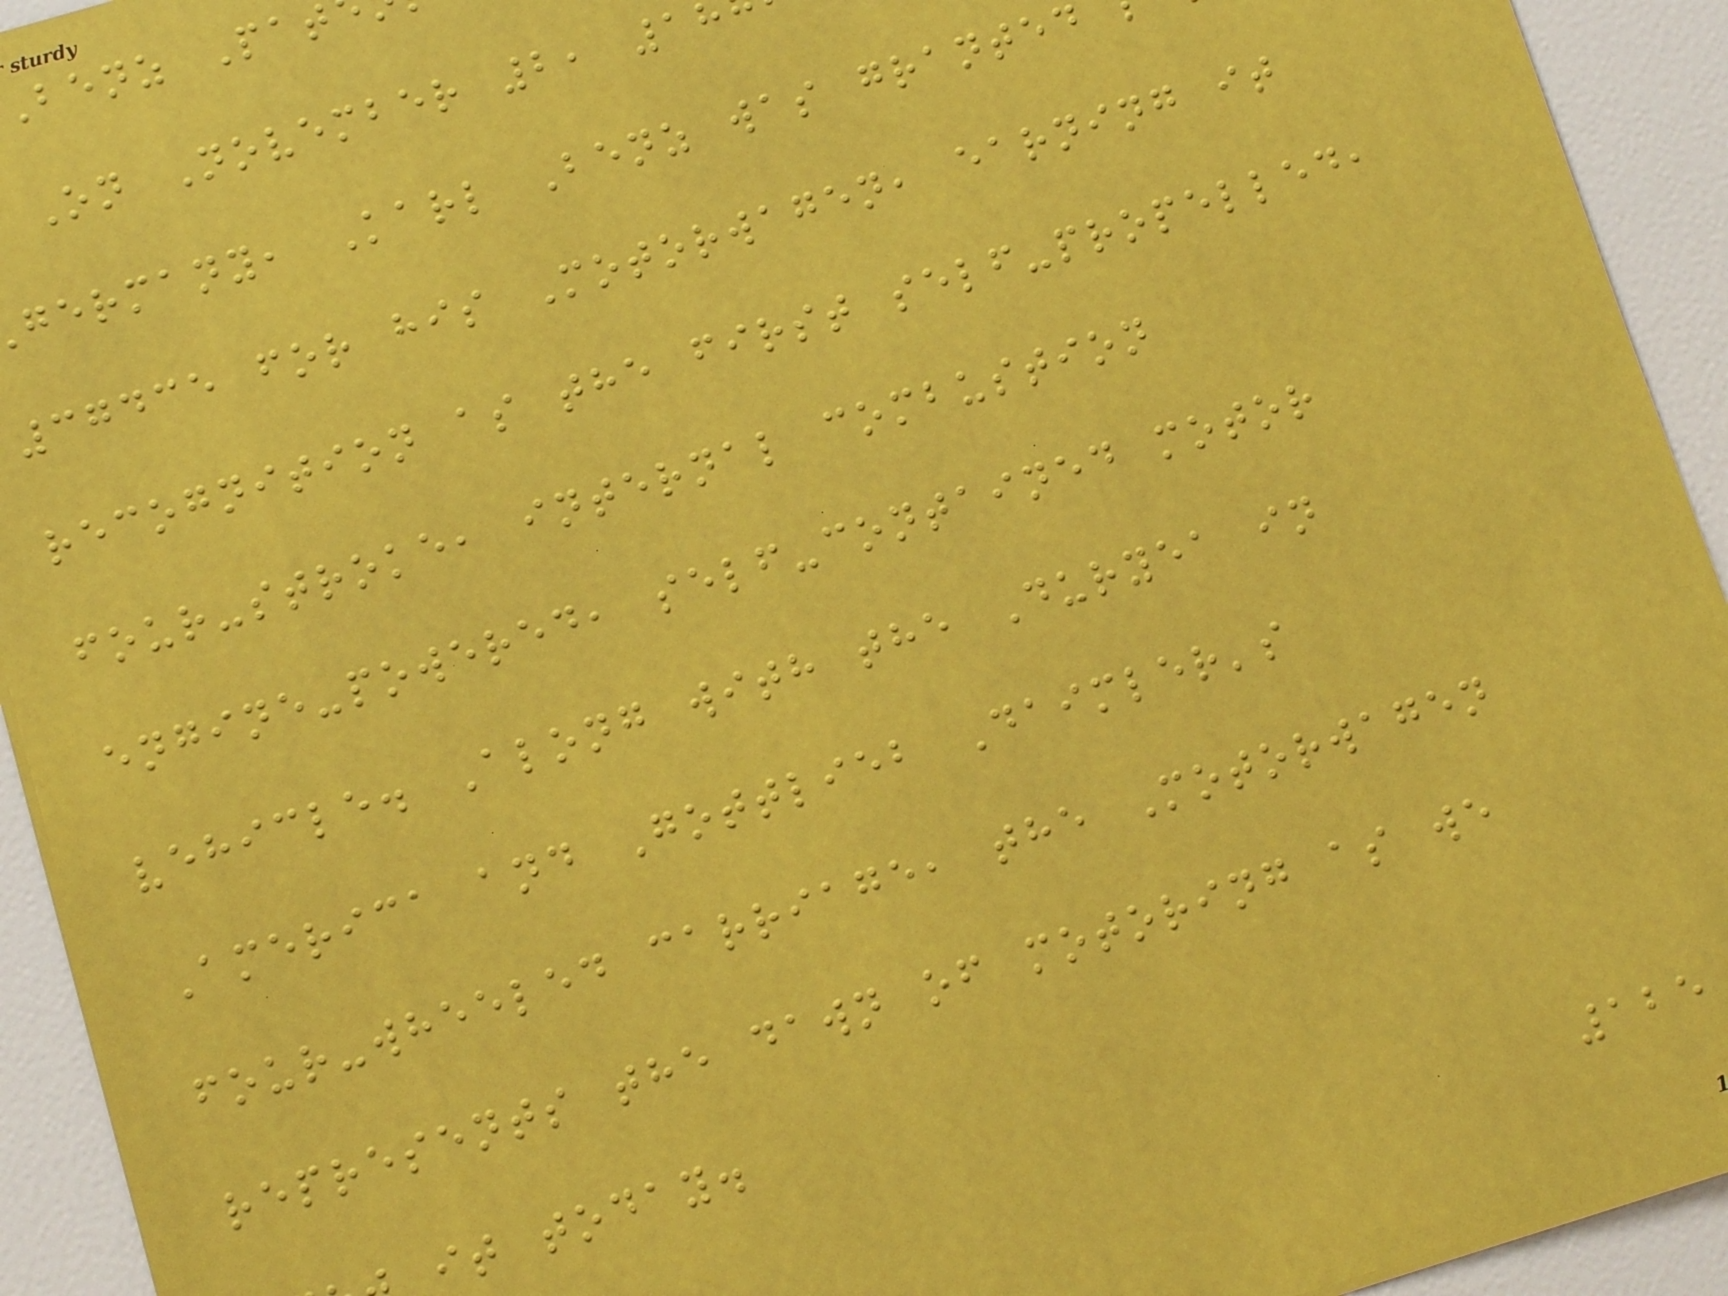benz Pat
On November 2, 1
germany, Karl Benz was granted
37435 for his Motorwagen, earning it
recognition as the first self-propelled,
four-stroke, internal combustion
engine-powered, self-contained motor
vehicle. Along with the Duryea in
America and Gottlieb Daimler's
four-wheeled carriage, the Motorwagen
represents the dawn of motoring as we
it today.
125
